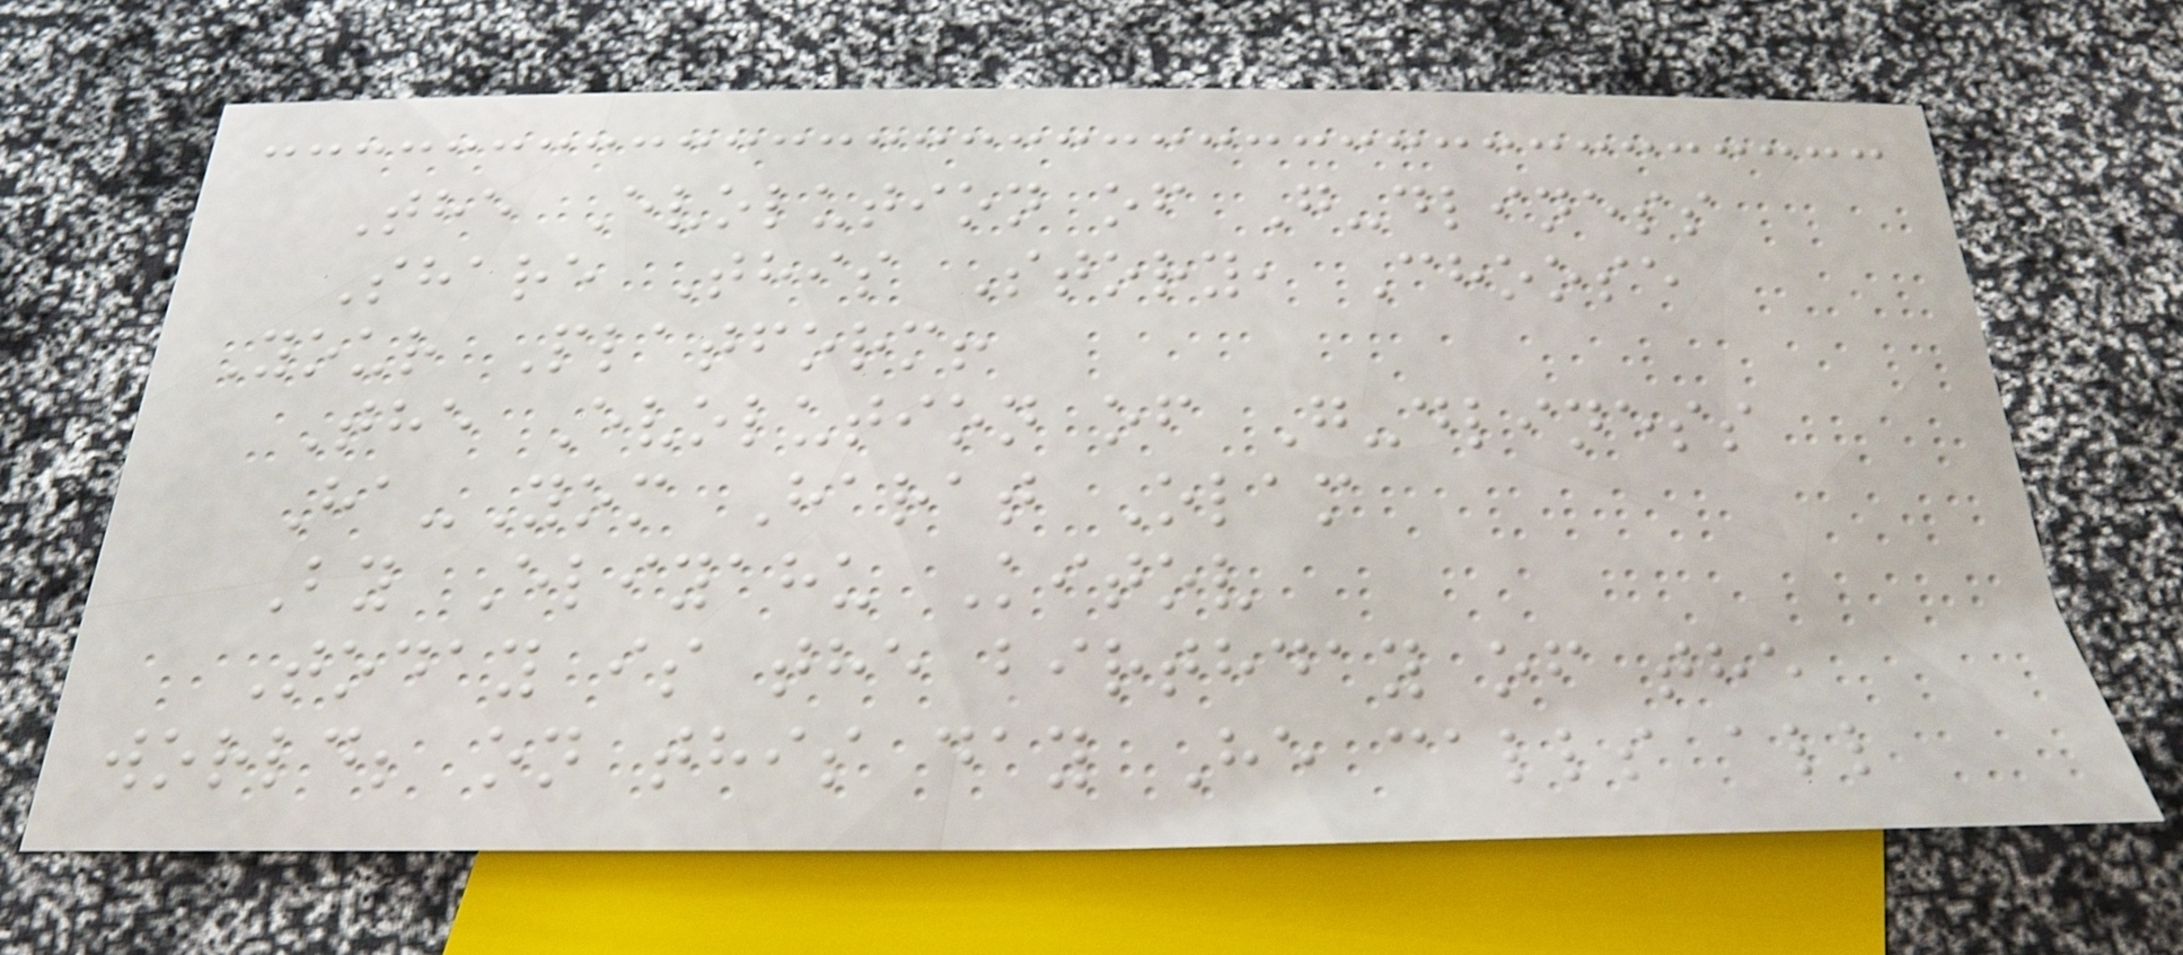The Evolution of G-dliness
Share This Story, Choose
Your Platform!
The Evolution of G-dliness
Ha-Yom Harat Olam
By Eliyahu Kitov
Today is the birthday of the
world; on this day He calls all
